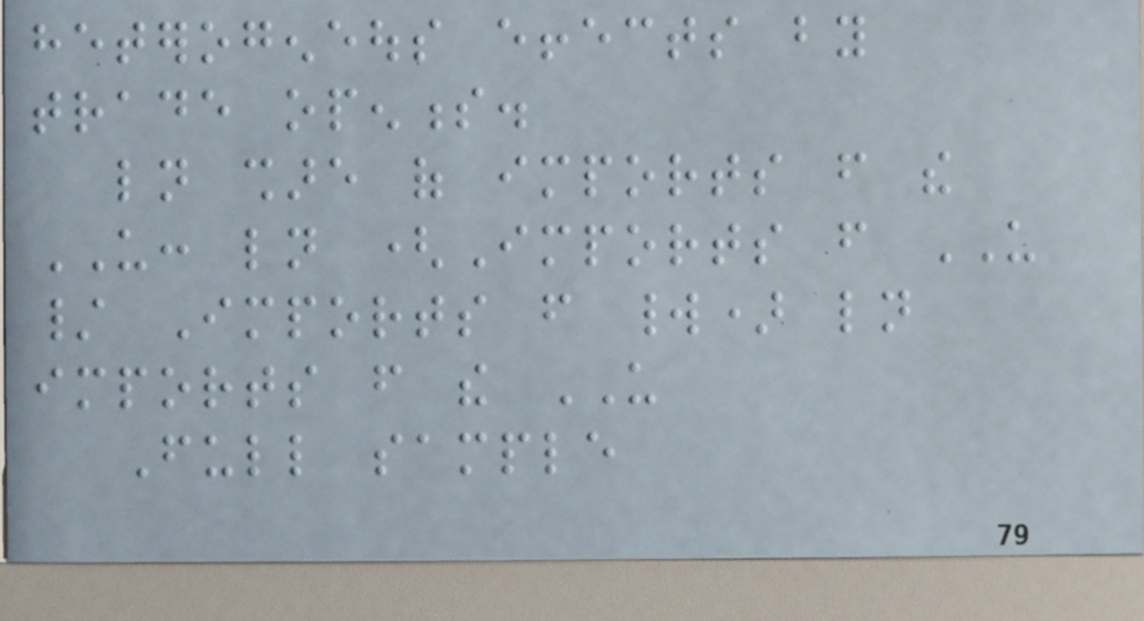heterogeneous effects by
trade openness.
ln share of imports from the
US: ln (Imports from US
/ Imports from world) ln
imports from the US
Full sample
